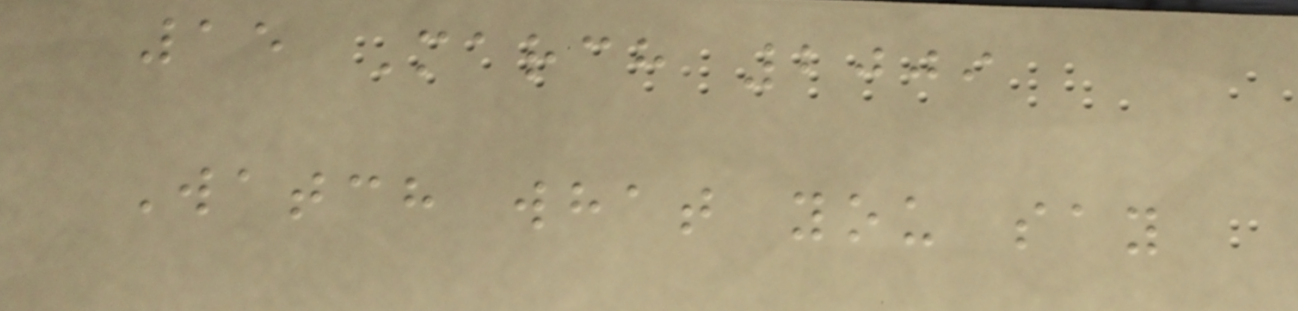15 March 2009
Watch what you say
